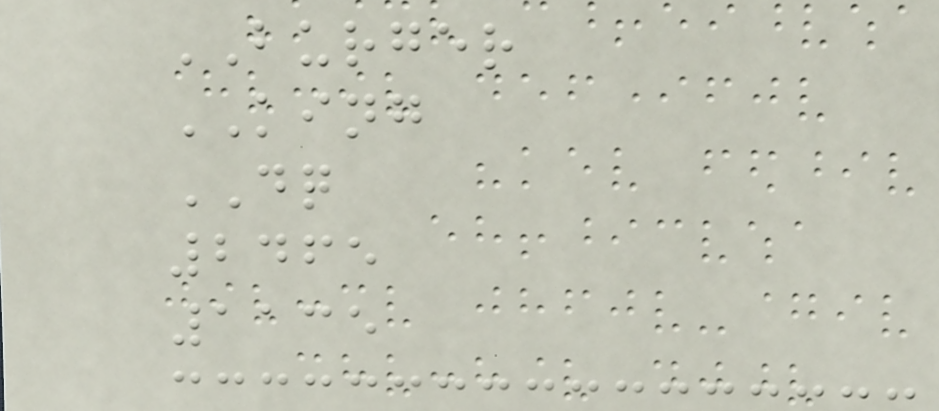BURGER
KING
DQ
2465
1135
